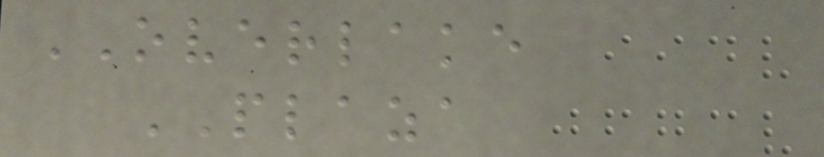OVERLAKE
PLAZA
